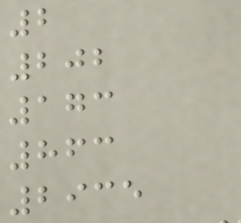2
202
173
863
2935
